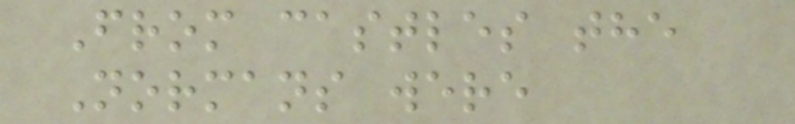From castles the
Normans were
